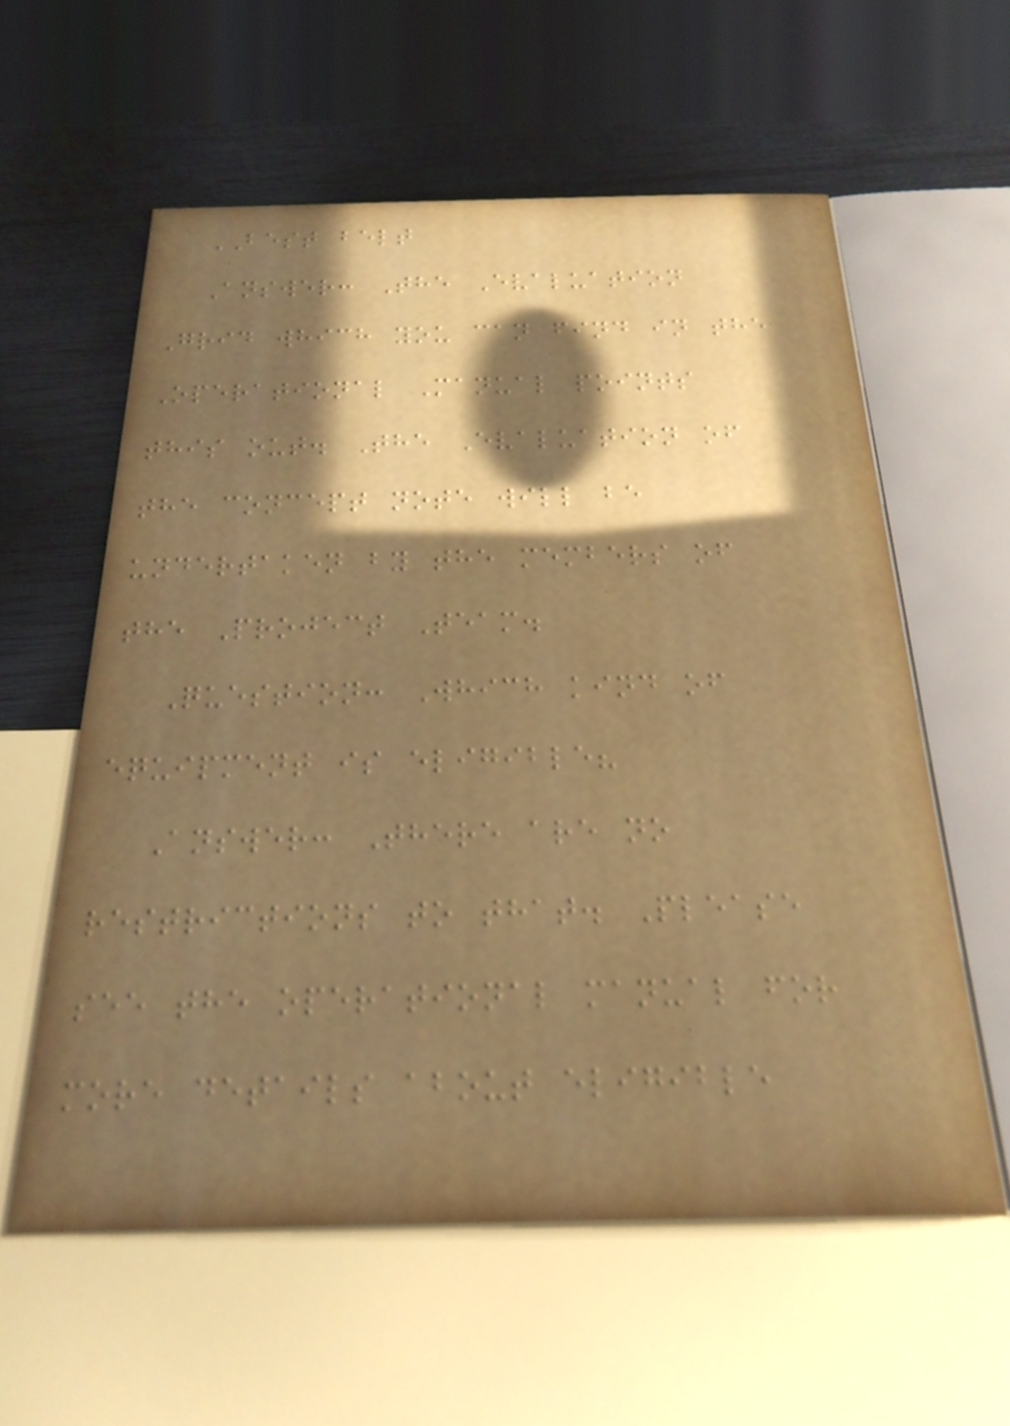BEST belt
Answer: The Evaluation
Grid which you can find in the
Operational Manual points
this out. The Evaluation of
the concept note will be
undertaken by the members of
the Project Team.
Question: Which kind of
equipment is eligible?
Answer: There are no
restrictions to that. Please
see the operational manual for
more details about eligible
